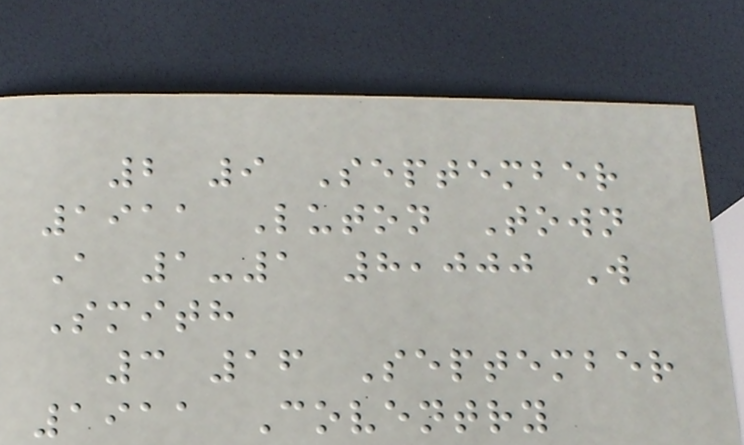2 9 September
1911 Luton Town
A 1-1 8,000 W
Smith
3 16 September
1911 Coventry
